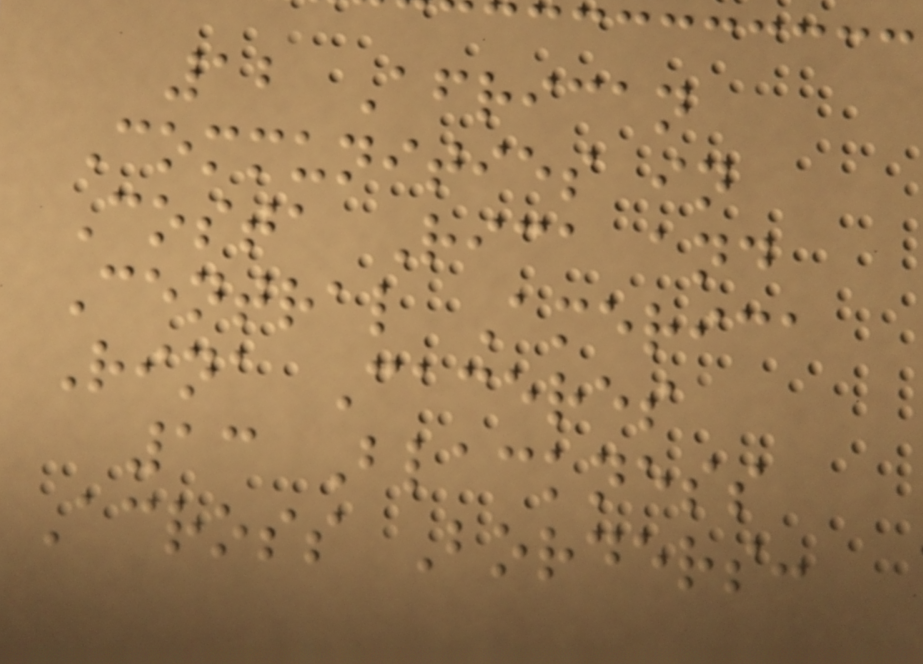12 African
Communities in
Costa Rica and
Central America
Rina Caceres
13 Blackness
Across Borders:
